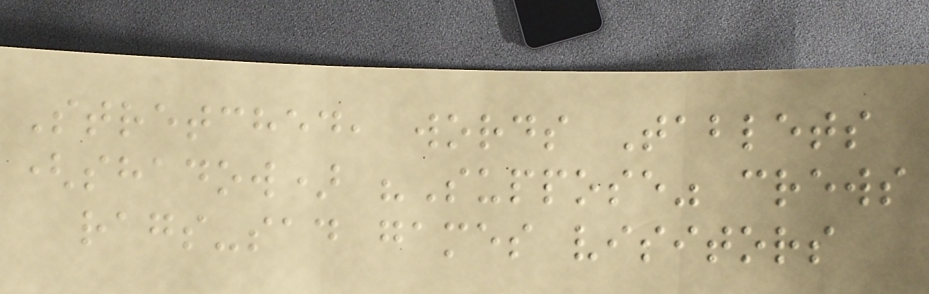Stretched, words Tablets
(shadow) "Suppose" crews
rags-sad games visitors
